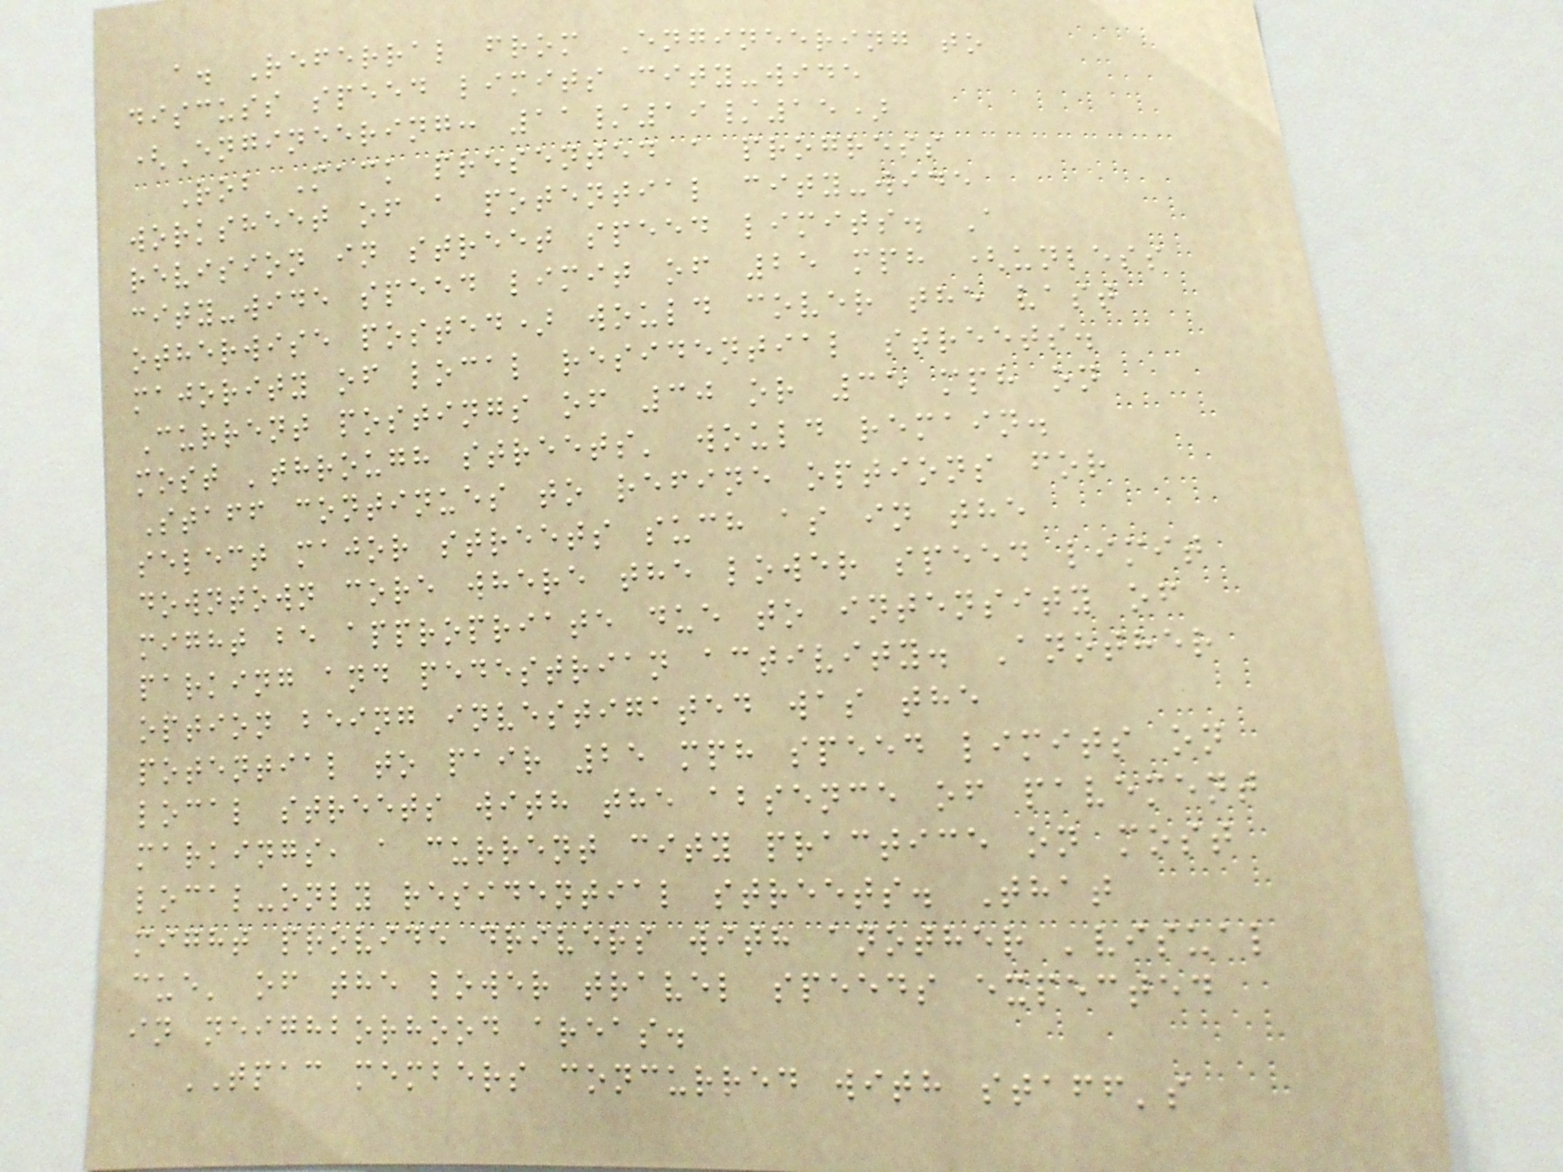a. Referral from Engineering to
discuss speed limits city-wide
(Engineering: 11/19/15)
Rob Mack presented a progress
worksheet of a potential city-wide
revision in street speed limits. A
city-wide speed limit of 25 mph (unless
otherwise posted) would cover the vast
majority of local residential streets.
Current postings of 30 or 35 mph on
most 'through streets' would remain.
Staff continues to refine options for
select major streets such as in the
downtown core where the lower speed limit
might be appropriate due to intensity of
parking and pedestrian activity. Another
option being investigated was the
potential to pair 25 mph speed limits on
local streets with the absence of pavement
markings, a current city practice on most
local-only residential streets. That
might provide drivers with another 'visual
cue' of the lower travel speeds expected
in neighborhood areas.
TPAC members concurred with staff's
